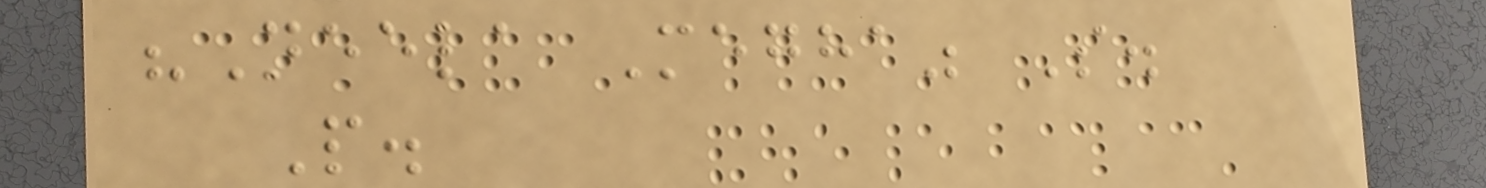"Neela Megha" S.
P.
